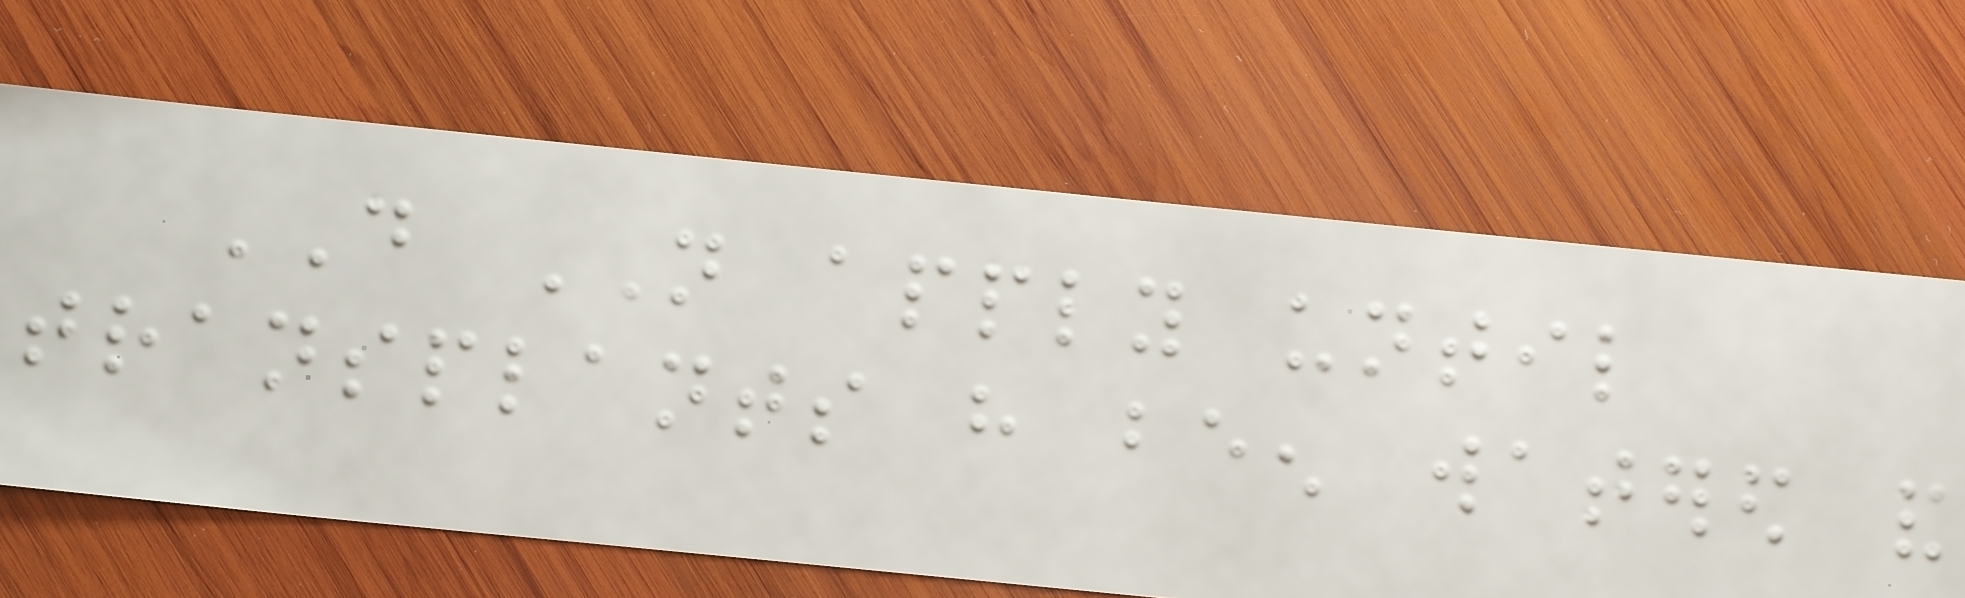DO NOT apply until
transplants have been watered and
